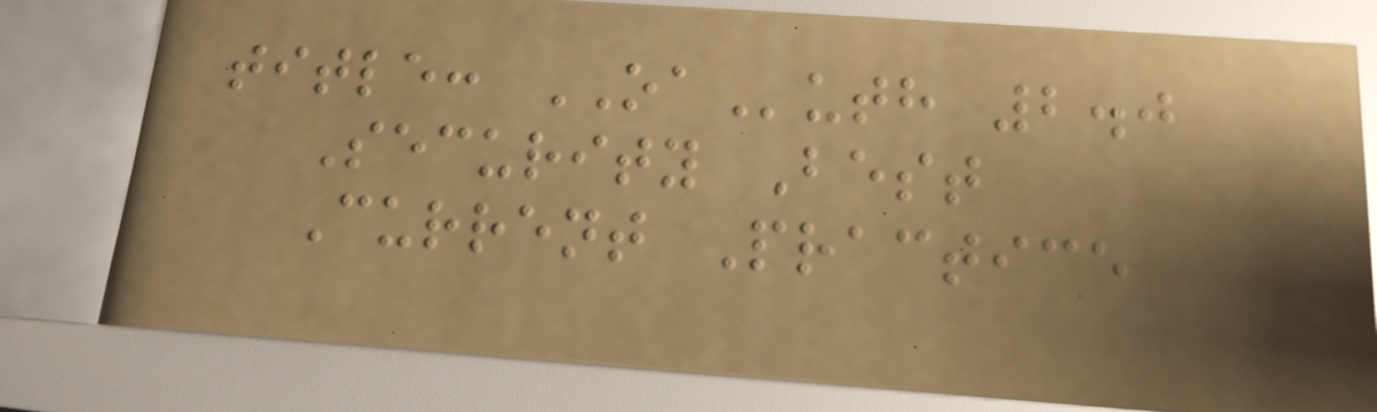title: OAuth 2.0
Security Best
Current Practice
